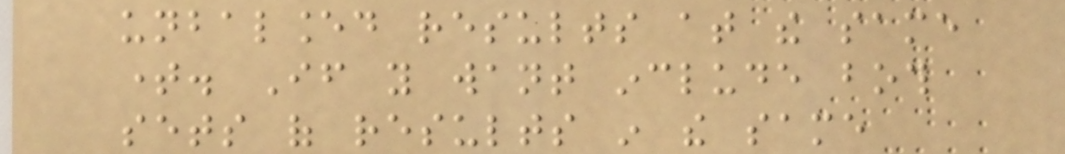unbalanced results at the same
time. If you want include both
sets of results in the same
